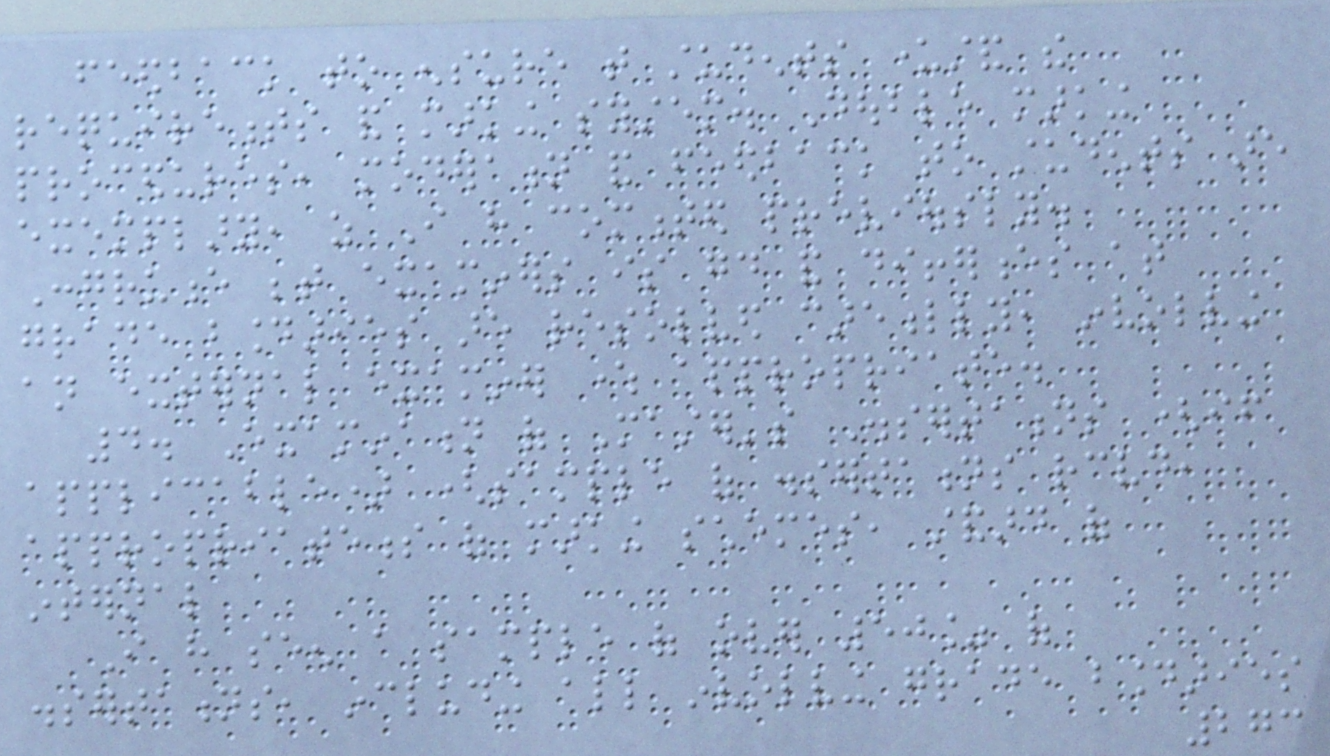feedback to ensure that students understand the
requirements and marking system. Double marking
procedures, moderation and feedback to students are
exemplary, as I have commented previously.
Congruence between examiners is good and differences at
grade boundaries are resolved carefully, involving
an external examiner where appropriate.
4. Examination of Master's Dissertations (if
applicable) (sample of dissertations received,
appropriateness of marking schemes, standard of
internal
I have seen a sample of over 50% of
dissertations, including all involving grade boundaries
273
